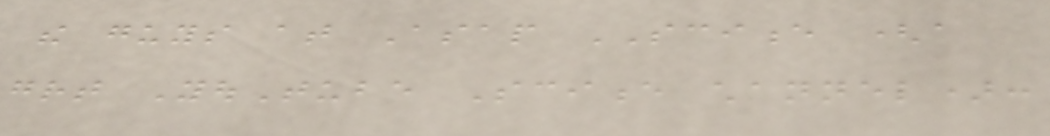the guys at Asap SCIENCE (a
great YouTube Science channel):
